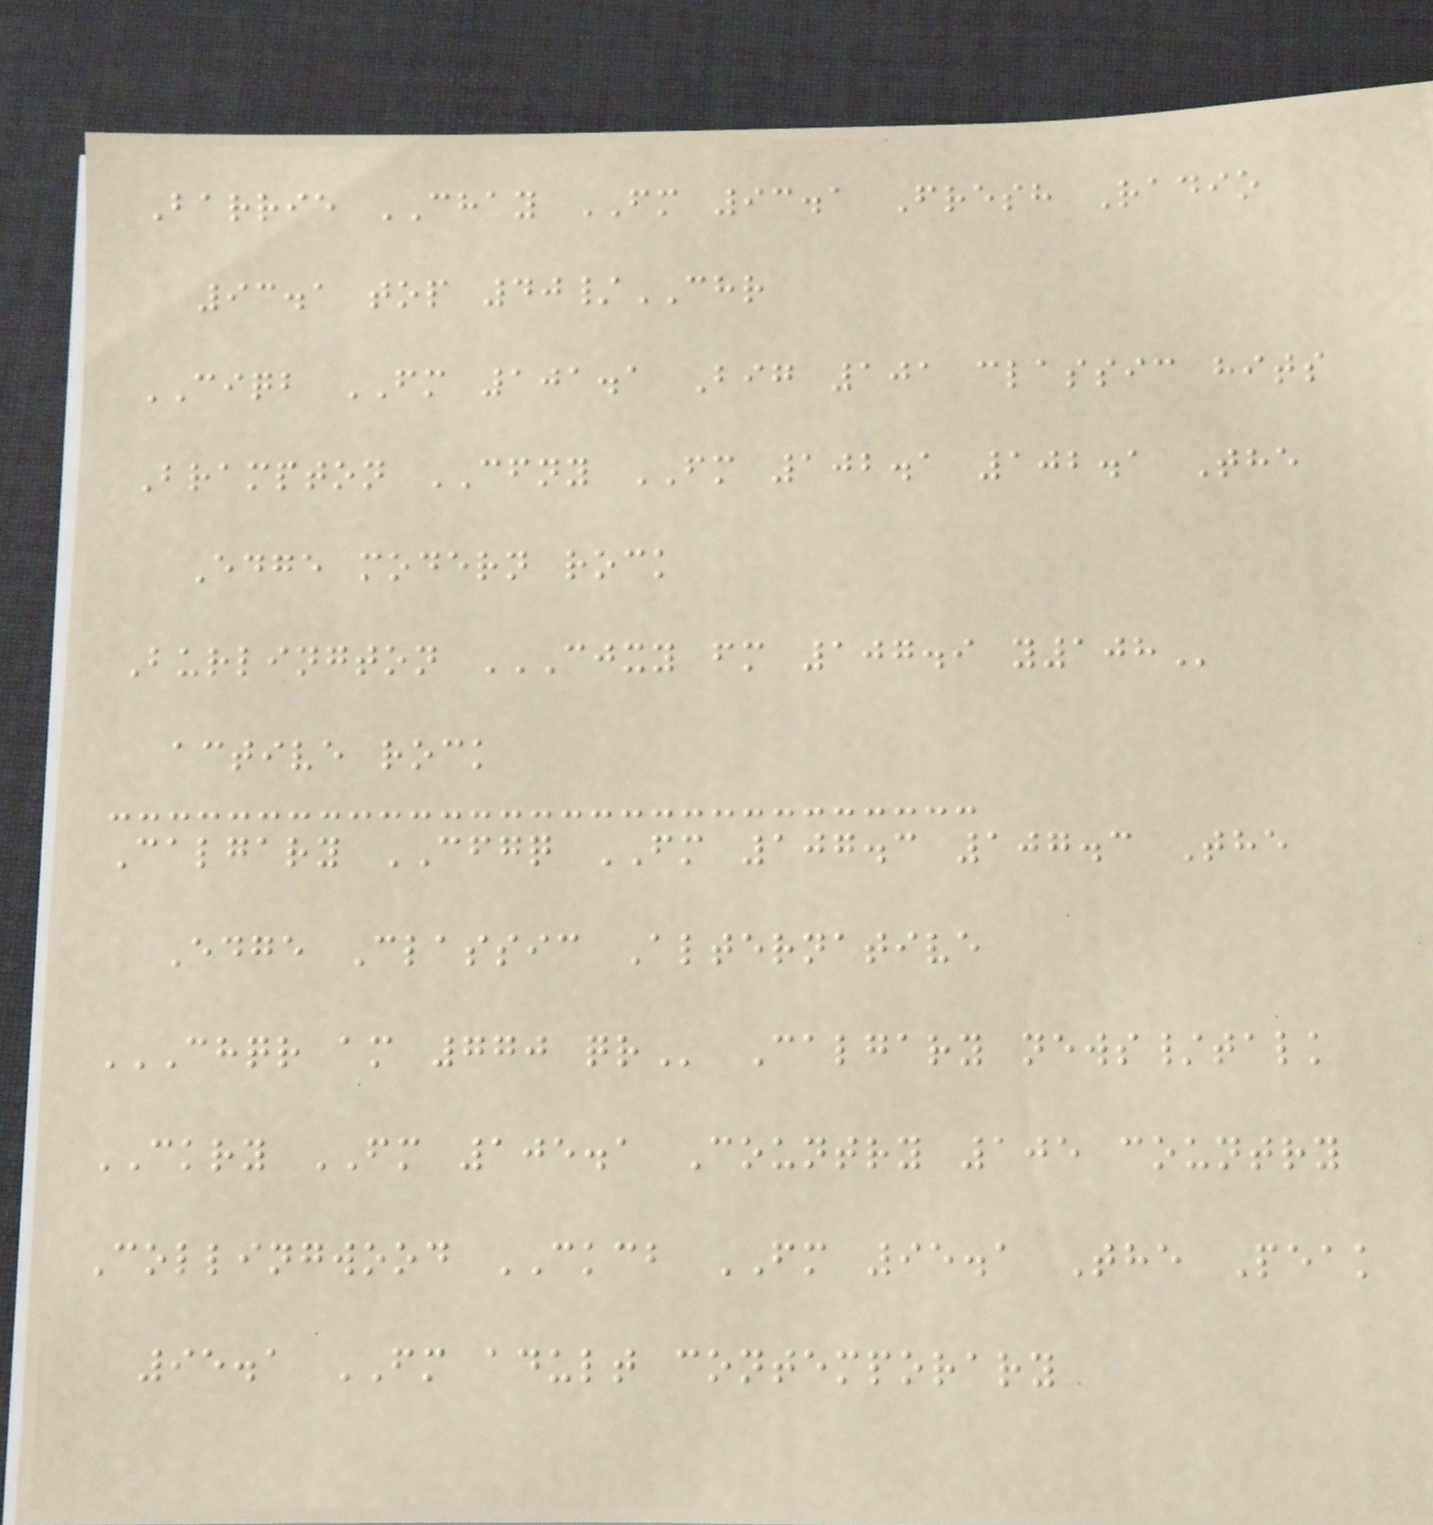Barrie CHAY FM 93.1 Fresh Radio
93.1 top 40/CHR
CIQB FM 101.1 Big 101 classic hits
Brampton CFNY FM 102.1 102.1 The
Edge modern rock
Burlington CJXY FM 107.9 Y108
active rock
Calgary CFGQ FM 107.3 107.3 The
Edge Classic Alternative
CHQR AM 770 QR Calgary news/talk
CKRY FM 105.1 Country 105 country
Collingwood CKCB FM 95.1 The Peak
95.1 FM adult contemporary
